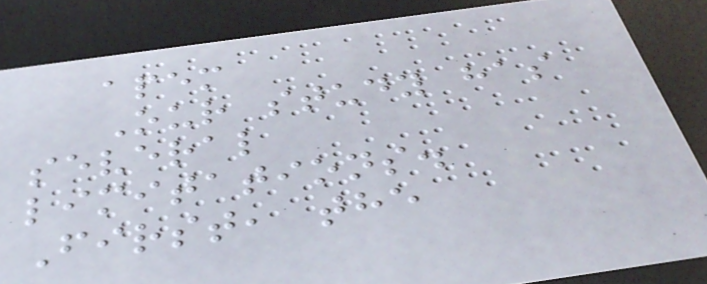apem
Our study has
several
limitations.
First, the
